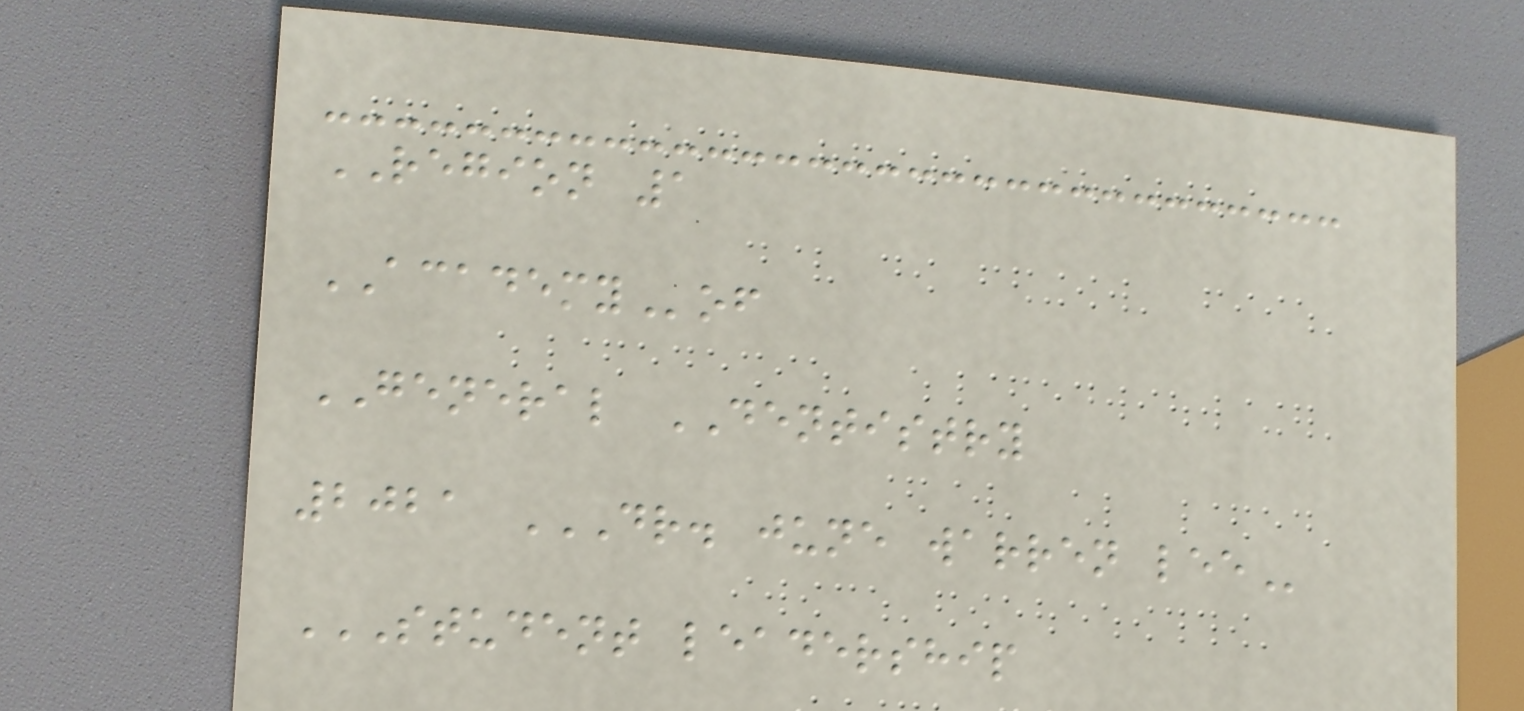REGION 1
ACADEMYof
GENERAL DENTISTRY
2021 DR. JUNE WARREN LEE
STUDENT LEADERSHIP
